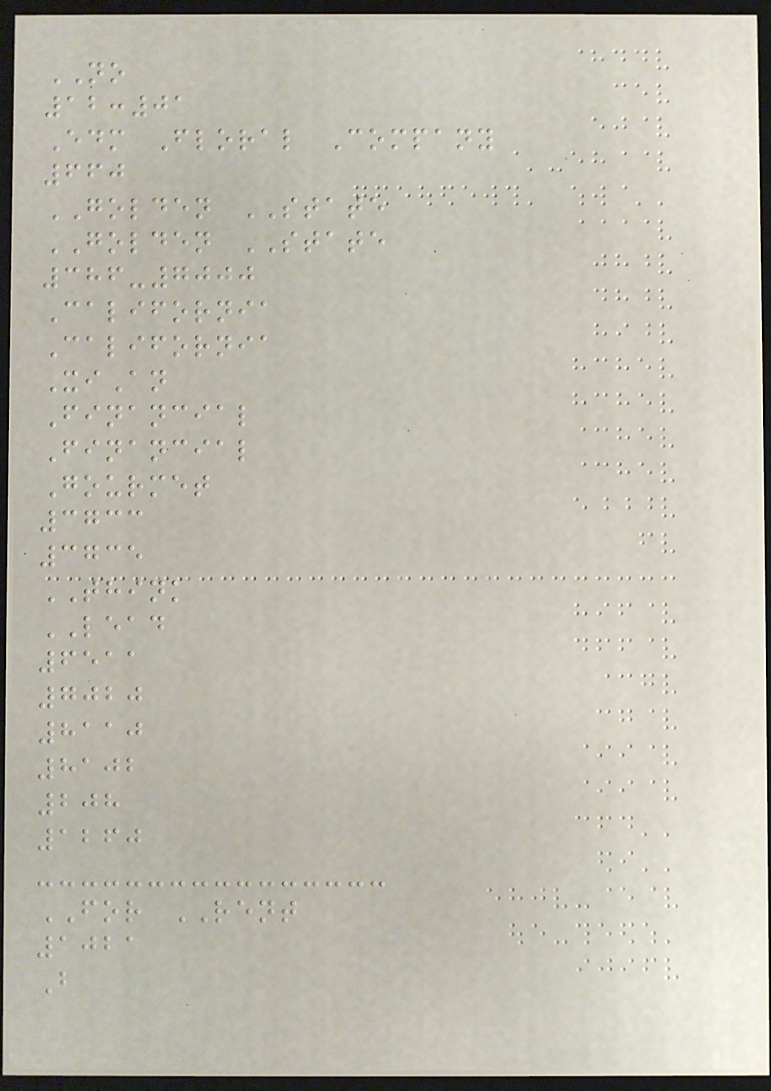NO
12:01
Edm Floral Company
660
GOLDEN STATE
GOLDEN STATE
386-7000
California
California
XiAn
Financial
Financial
Gourmet
3733
3735
THINK
LEAD
6511
7020
8110
8102
208
1260
FOR RENT
1021
B
